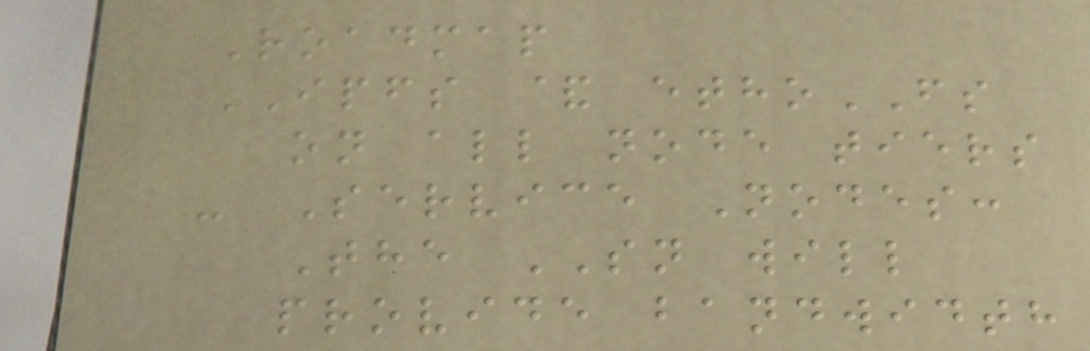Roadmap
IPFS & ethoFS
on all node tiers
- Service Nodes:
The SN will
provide bandwidth
